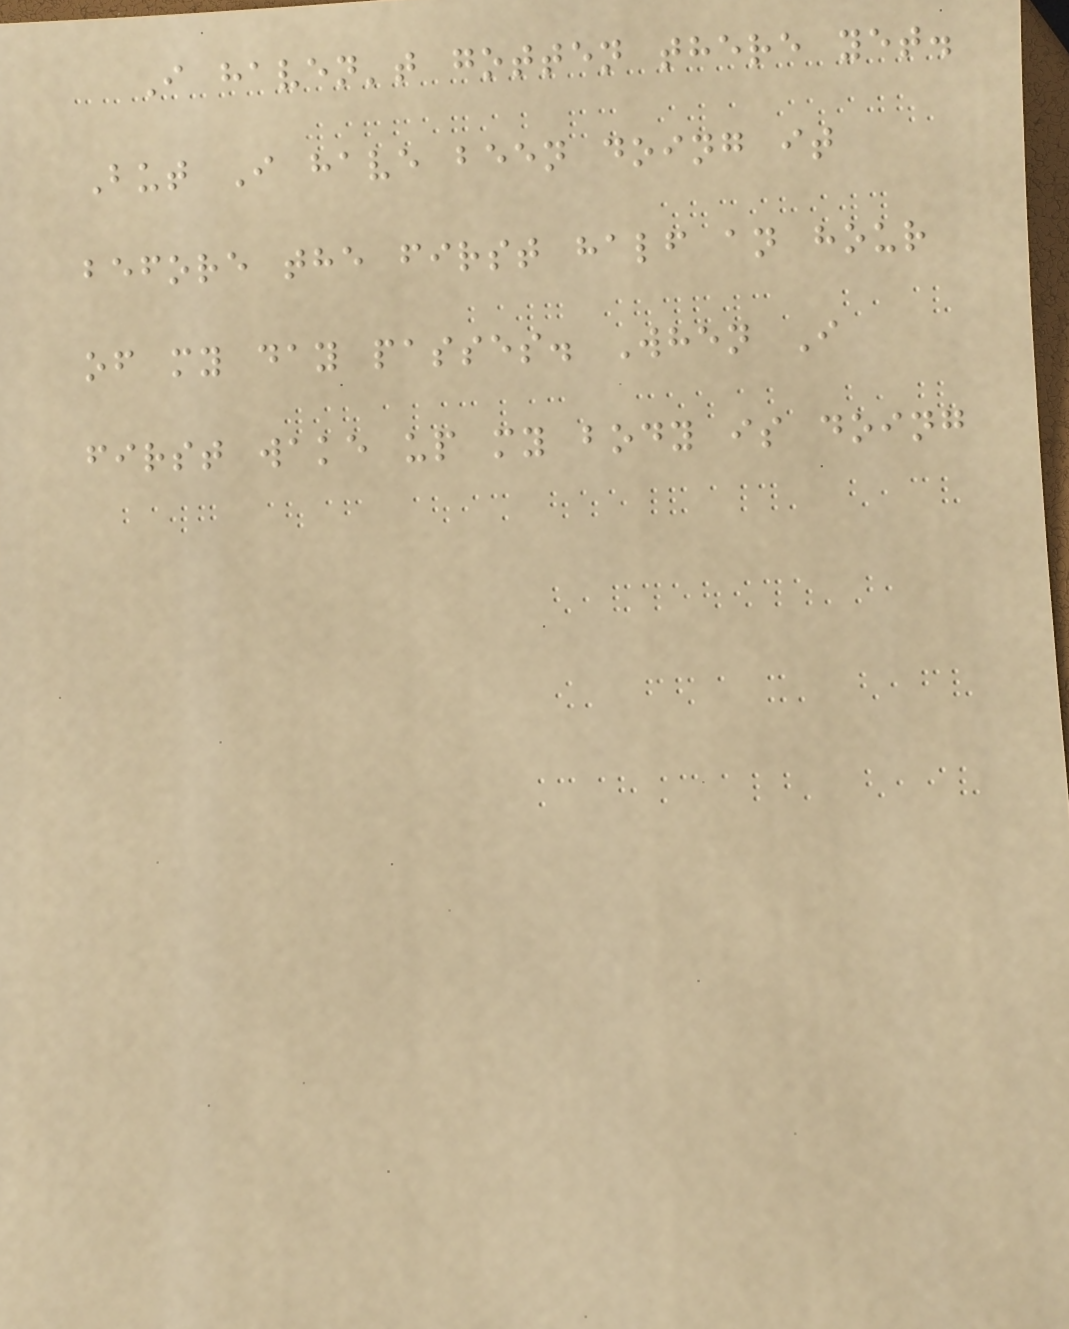I haven't gotten there yet.
But I have been doing it
before the first half an hour
of my day passes. When I
first wake up my body is doing
